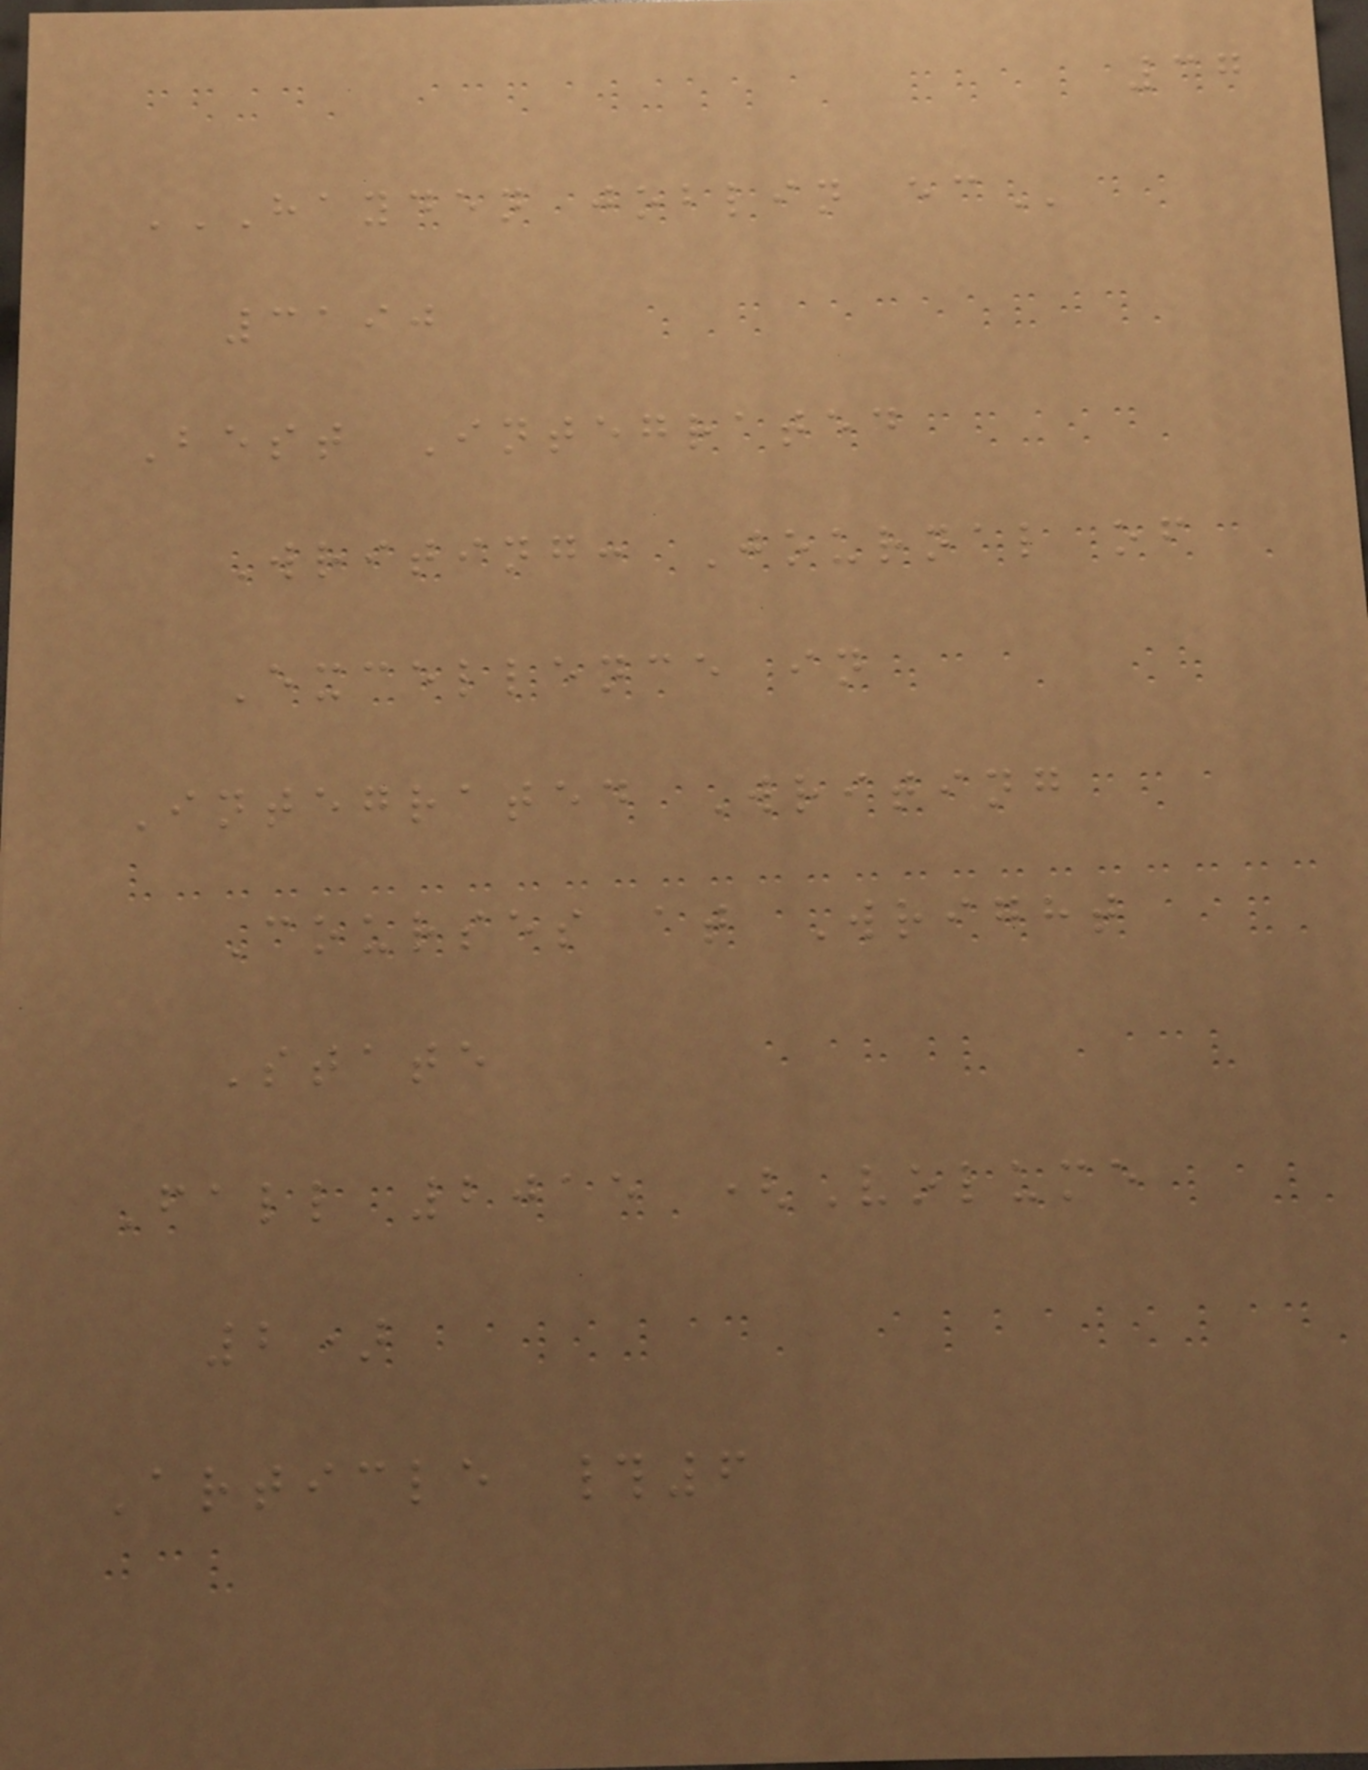37
HAYDEN JOBLIN EC
3190
Best Integrated
Writing: Journal of
Excellence in
Integrated Writing
Courses at Wright
State
Fall 2015 (Volume
2)
Article #6
